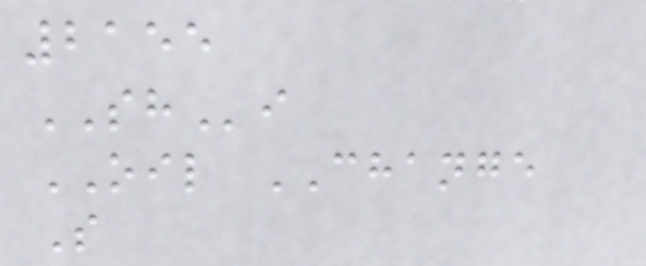2155
SHi
OIL CHANGE
S
